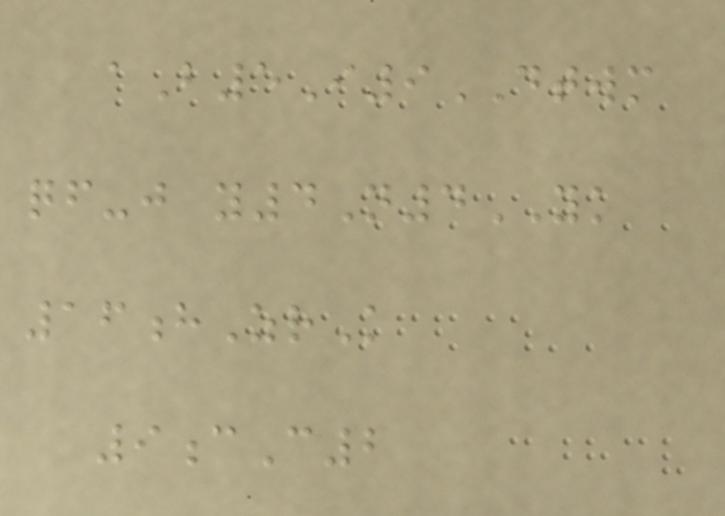aB5I9DTWM
qf-j y4N4YK
16hZrK
9cC2
